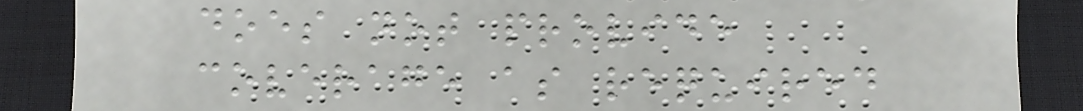does not provide
coverage as required
